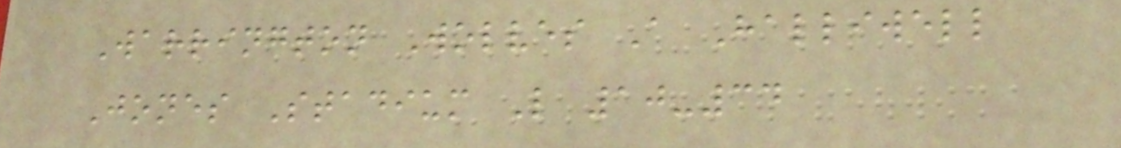Warrington Wolves A Halliwell
Jones Stadium L 10-34
